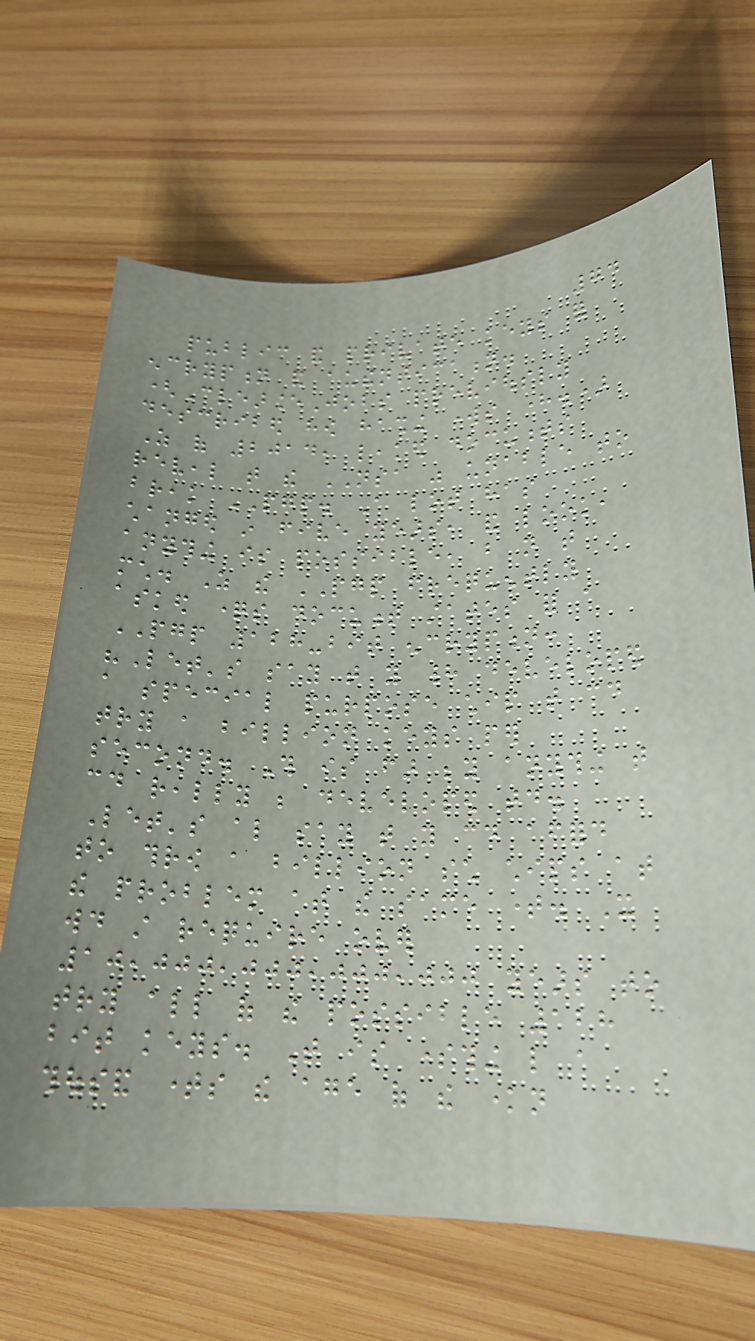74
public and private keys for
encryption and authentication.
(ClearanceJobs previously
described how hashing works here.)
As of 2014, leaked documents
reveal that the NSA was unable to
break PGP. A lot has
changed in five years, and look,
anything is possible, but not that
much. As the PGP frequently
asked questions document states for a
PGP 128-bit encryption:
"Let's say that you had developed
a special purpose chip that could
try a billion keys per
second. This is far beyond anything that
could really be developed today.
Let's also say that you could afford
to throw a billion such chips at
the problem at the same time. It
would still require over
10,000,000,000,000 years to
try all of the possible 128
bit keys. That is something like a
thousand times the age of the known
